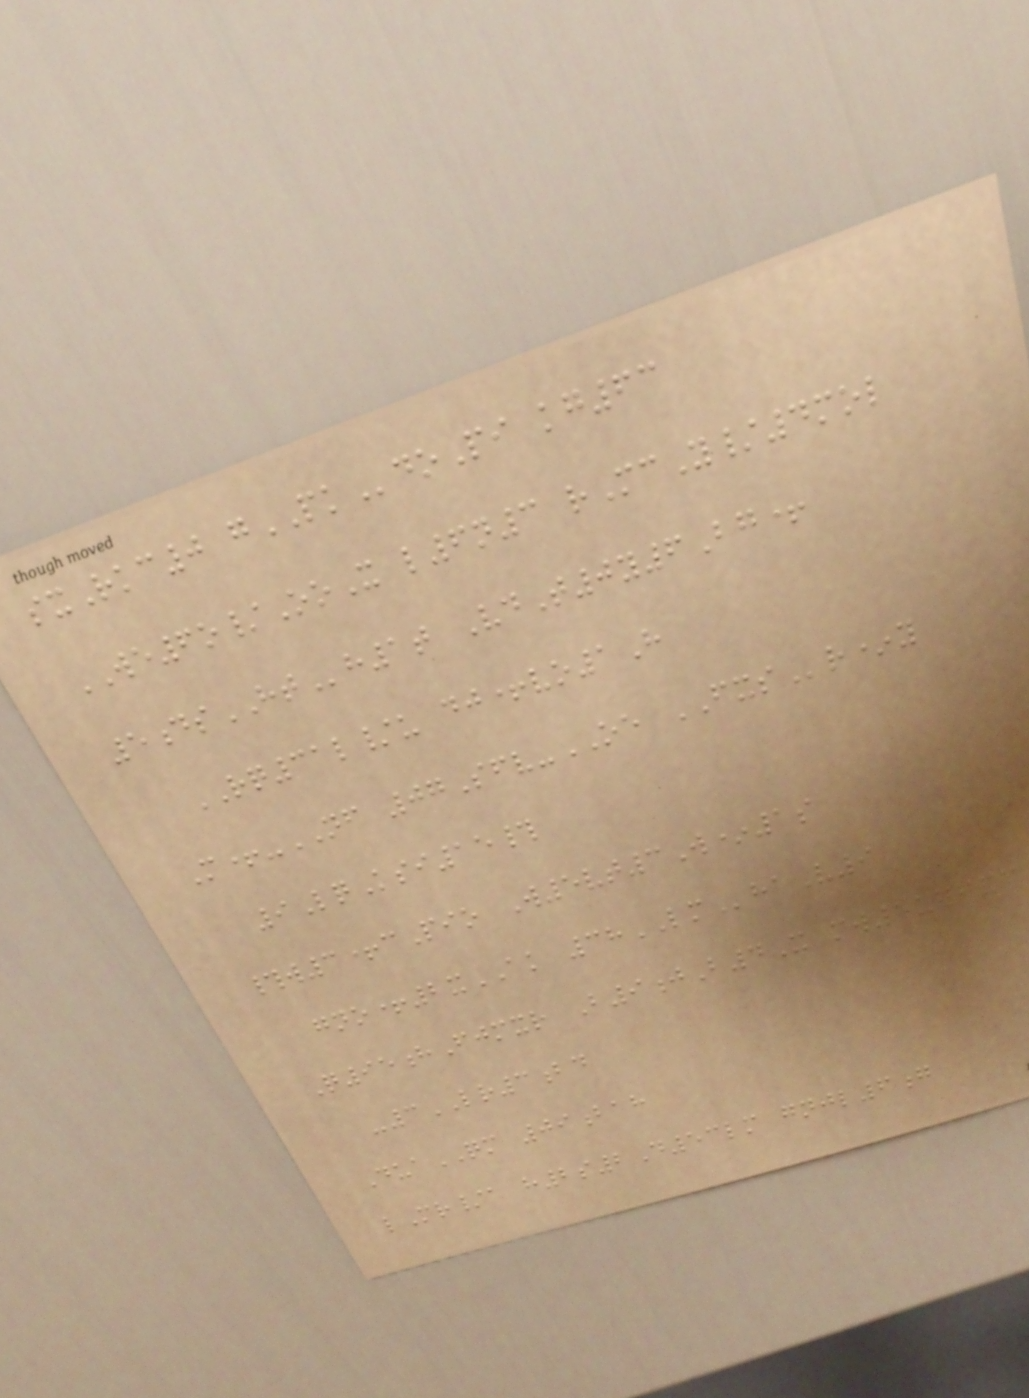sxRkc0 gPKdoPi kg63
WE6o/OoX l6n3 rMcY/4mol
5dsHTh1t VdT0y6Bg+
RQ31l/u dj+vo1H
M+-NF 07Sfv-OE FXSr*y
9LqKsi15#
#w3+cPio W5vt3W*1s
gno+2xAK 38LMhaV9
Q95hFjmxr B9jB4X mw5ugfxc
-3LR3bd
DuaQM 09bah
lMr/a h2s2D53lm gnjl6g
